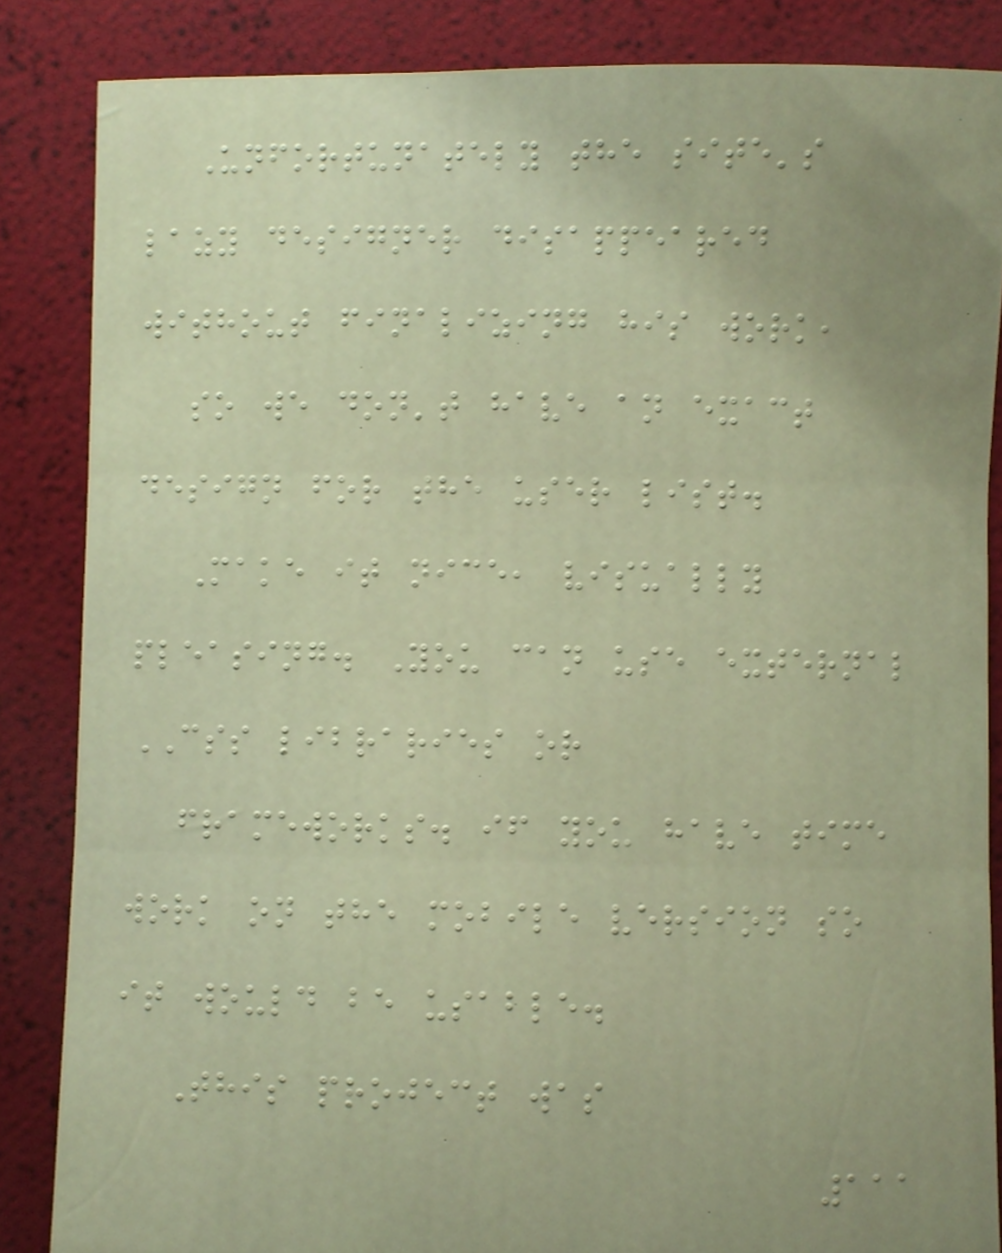Unfortunately the site's
lazy designer disappeared
without finalizing his work,
so we don't have an exact
design for the user list.
Make it nice, visually
pleasing. You can use external
CSS libraries or
frameworks. if you have time
work on the mobile version so
it would be usable.
This project was
111
